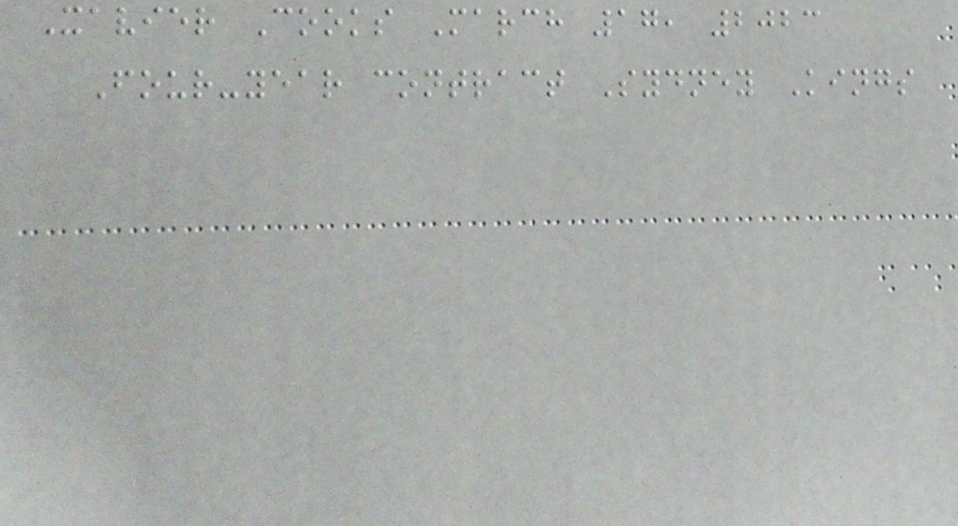Xavier Cooks March 17, 2023
Four-year contract Sydney Kings
